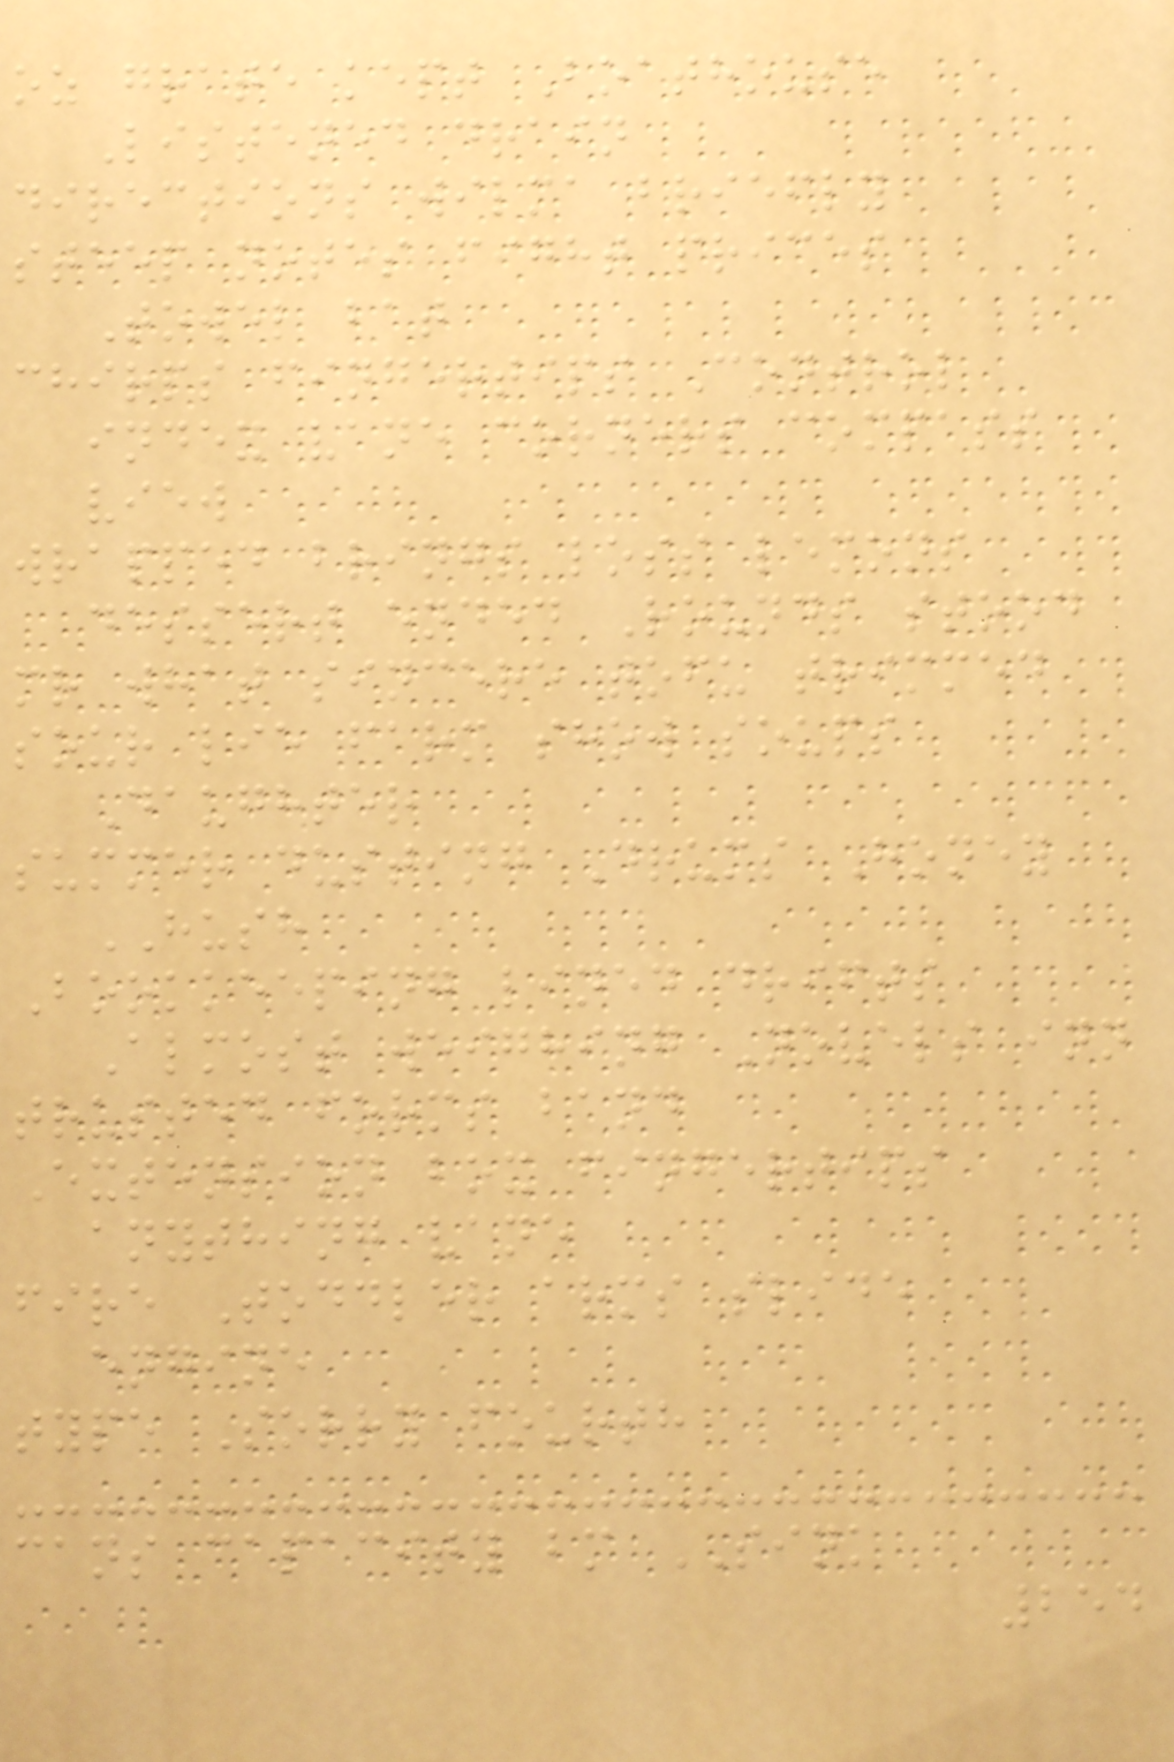oz grate kept Boathouse
Listened drain
directions wilma briefly
steep notes fight prices
Towel bat
chirps fingertips Control
index vane corners compass
view
wrapped brings loss lemons
dessert ended Rounds stood
mr what sincere tofu trimmed
sour lie farm show soups
Daughter
summer dusting Drums Honey
HUSH
Bookkeeping lined drifts
Almost weighing Novels inn
trusted forms band
Extension box fingertips
anything vane
fire Toddler arms slide
engine
type Sorry fourth
cans capacity bm SINK
254
